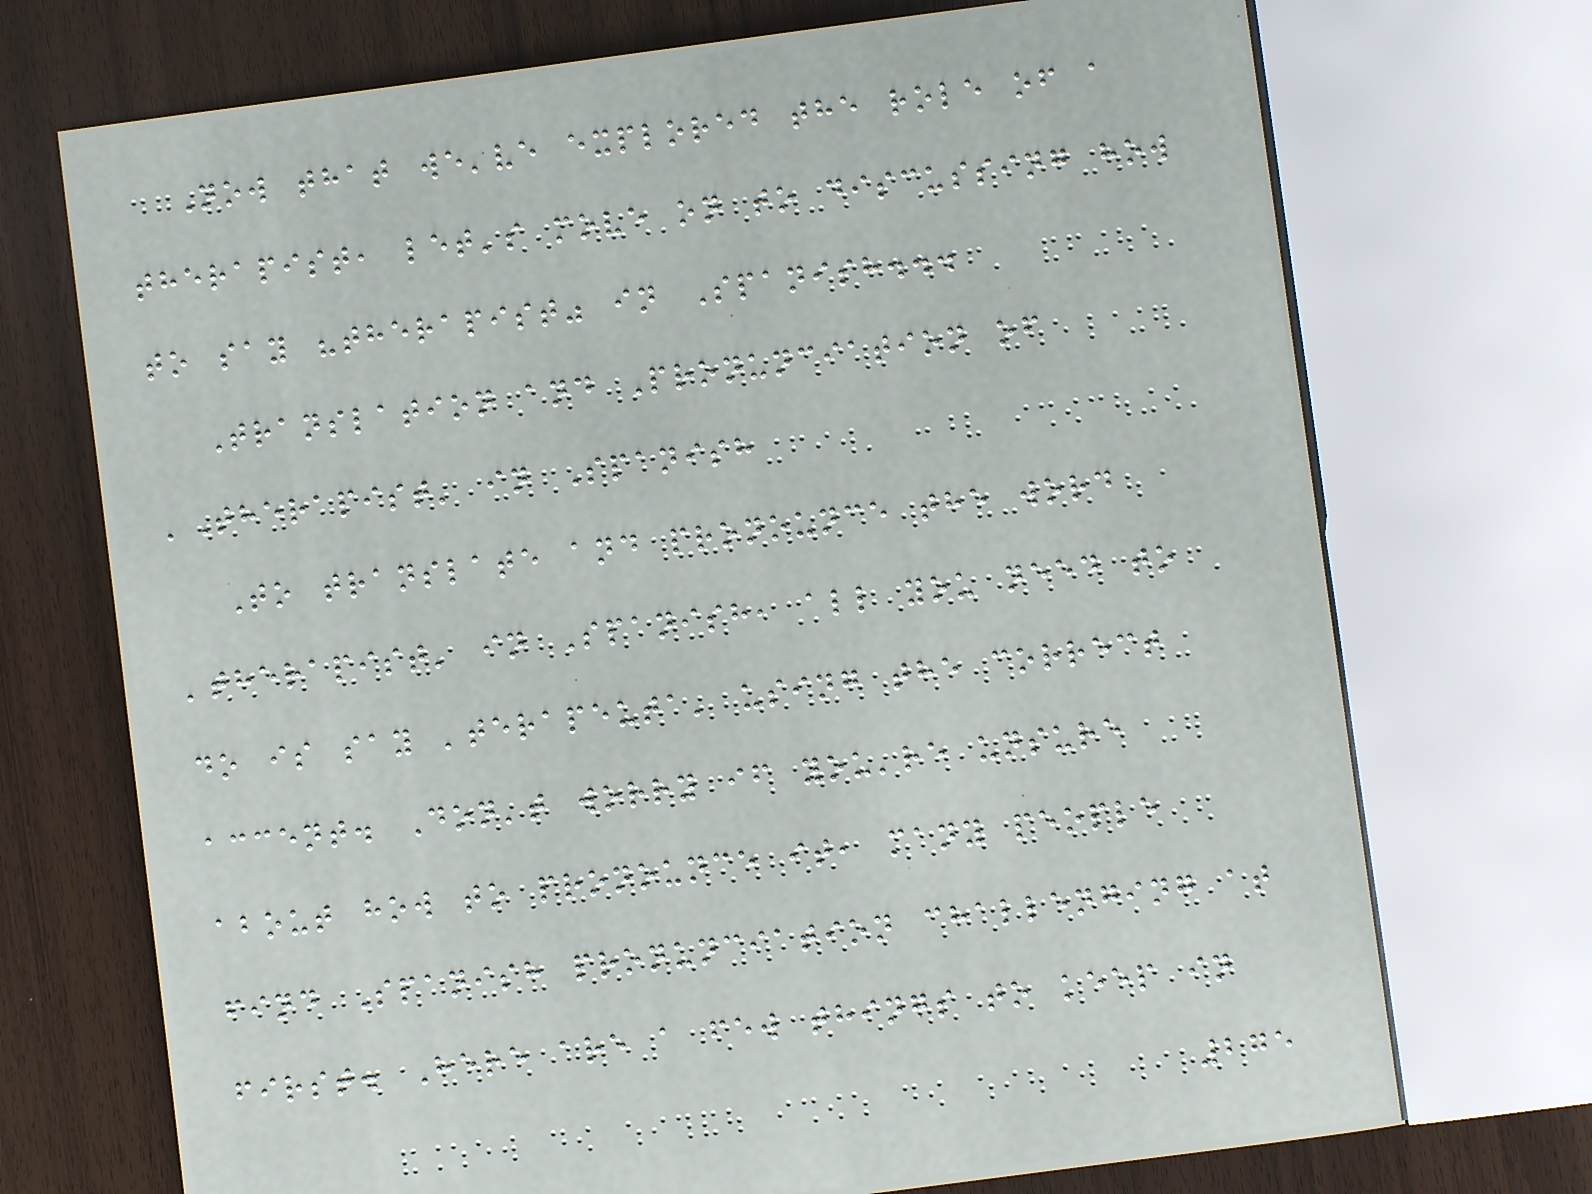Now that we've explored the role of a
therapist, let's move on to discussing how
to say "therapist" in Spanish...
Translation and Pronunciation of
'Therapist' in Spanish
To translate and pronounce the word
'therapist' in Spanish, all you need to
do is say 'terapeuta' using the correct
accent. Don't worry if you're unsure
about how to pronounce it, many people
find Spanish pronunciation challenging at
first. Here are a few things to keep in
275
